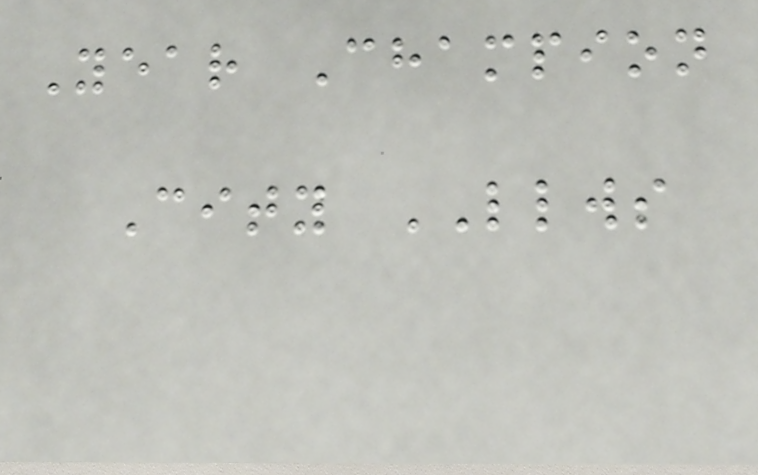Year Champion
City LLWS
